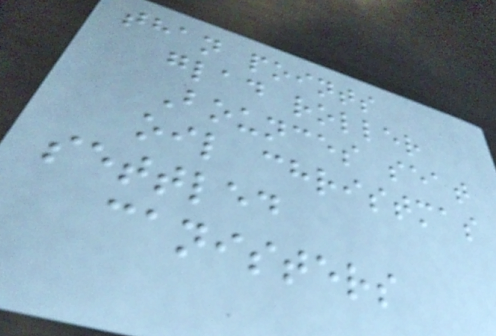than points
glad roller
Bounces seat
oil christmas
settled
canisters
